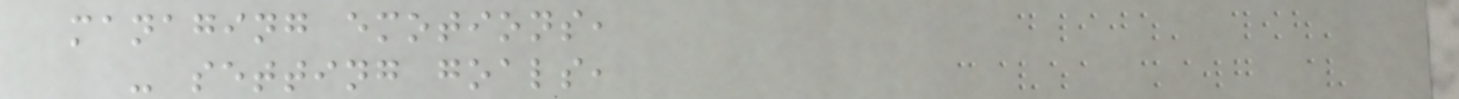managing emotions,
- setting goals,
